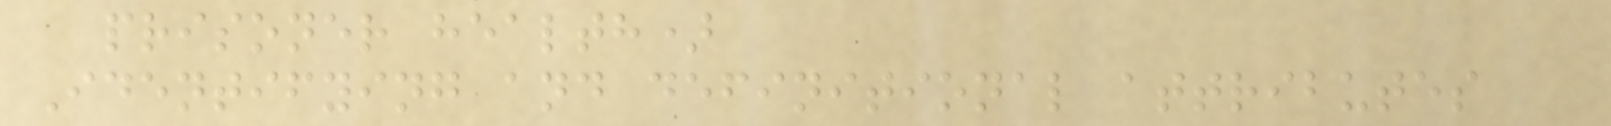prisoner health)
Identifying and definitional attributes
